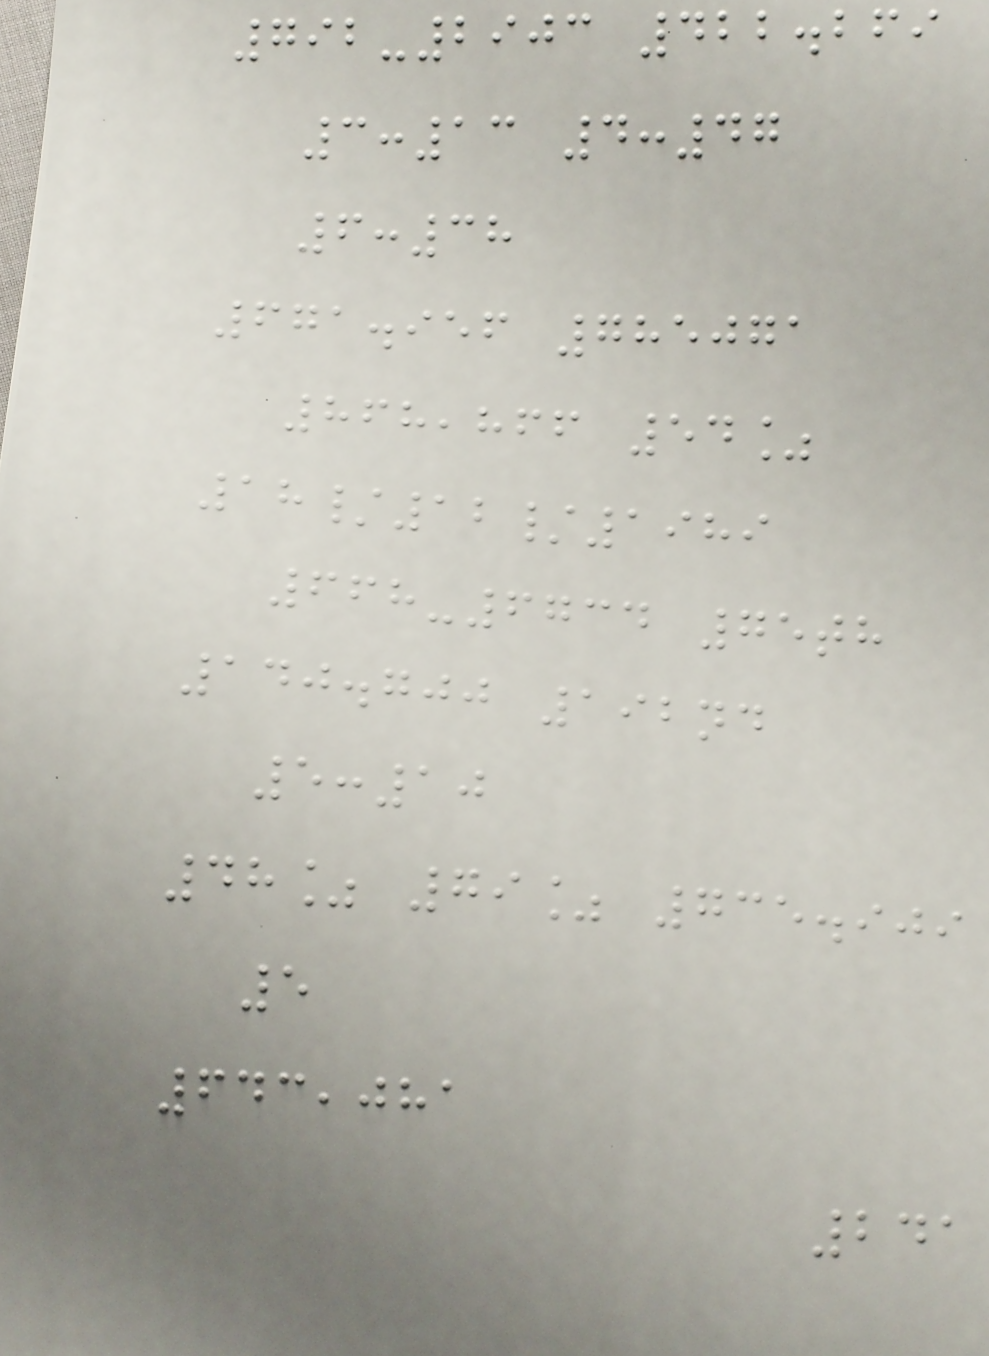792-2903 422.269
3:13 4:47
6:38
671.956 785071
868,866 54%
18/12/1989
668-6734 75th
140.700 192nd
5:10
48% 79% 735.909
5
643,081
241
